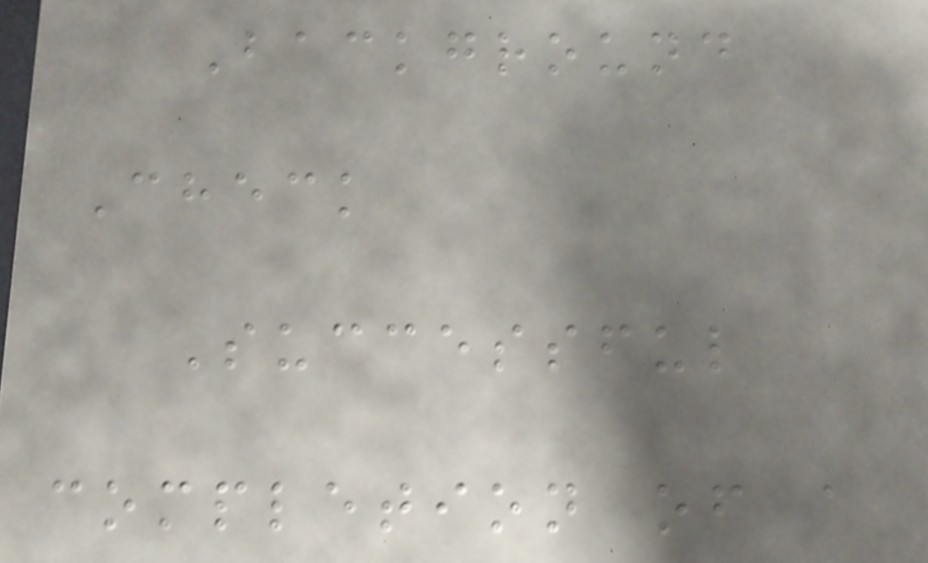Background
Check
Successful
completion of a
